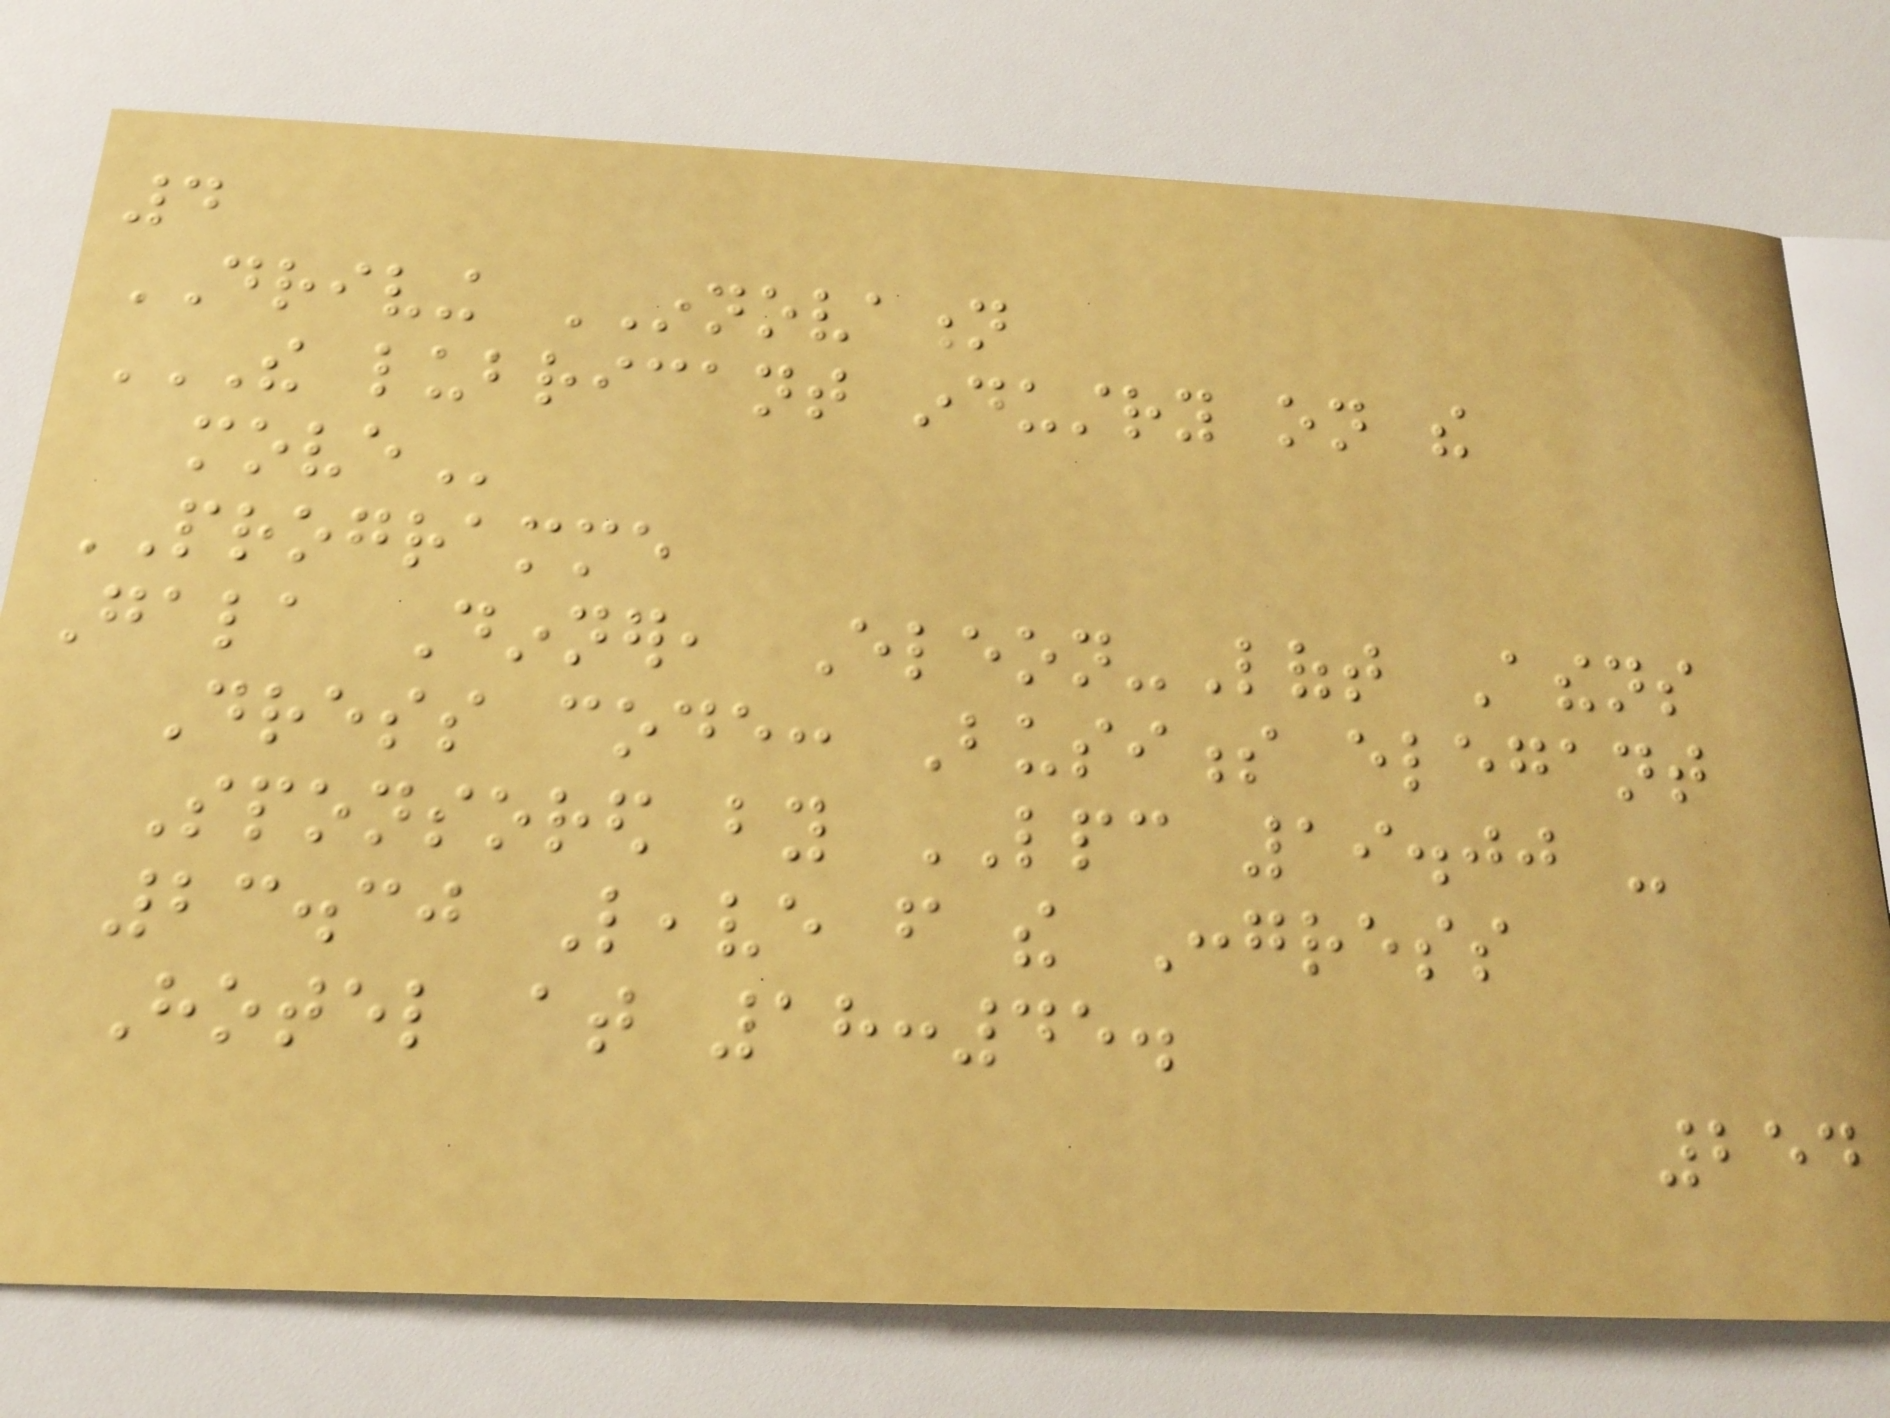4
DRIVING INNOVATION
THE LUBRICANT INDUSTRY ON THE
MOVE
PROGRAMME
Gala Dinner, Eleon-Loft Athens
Dress code: Business elegant
Sponsored by LPC 19.00 -
23.30 Leave from the Congress
Hotel at 18:45.
254
